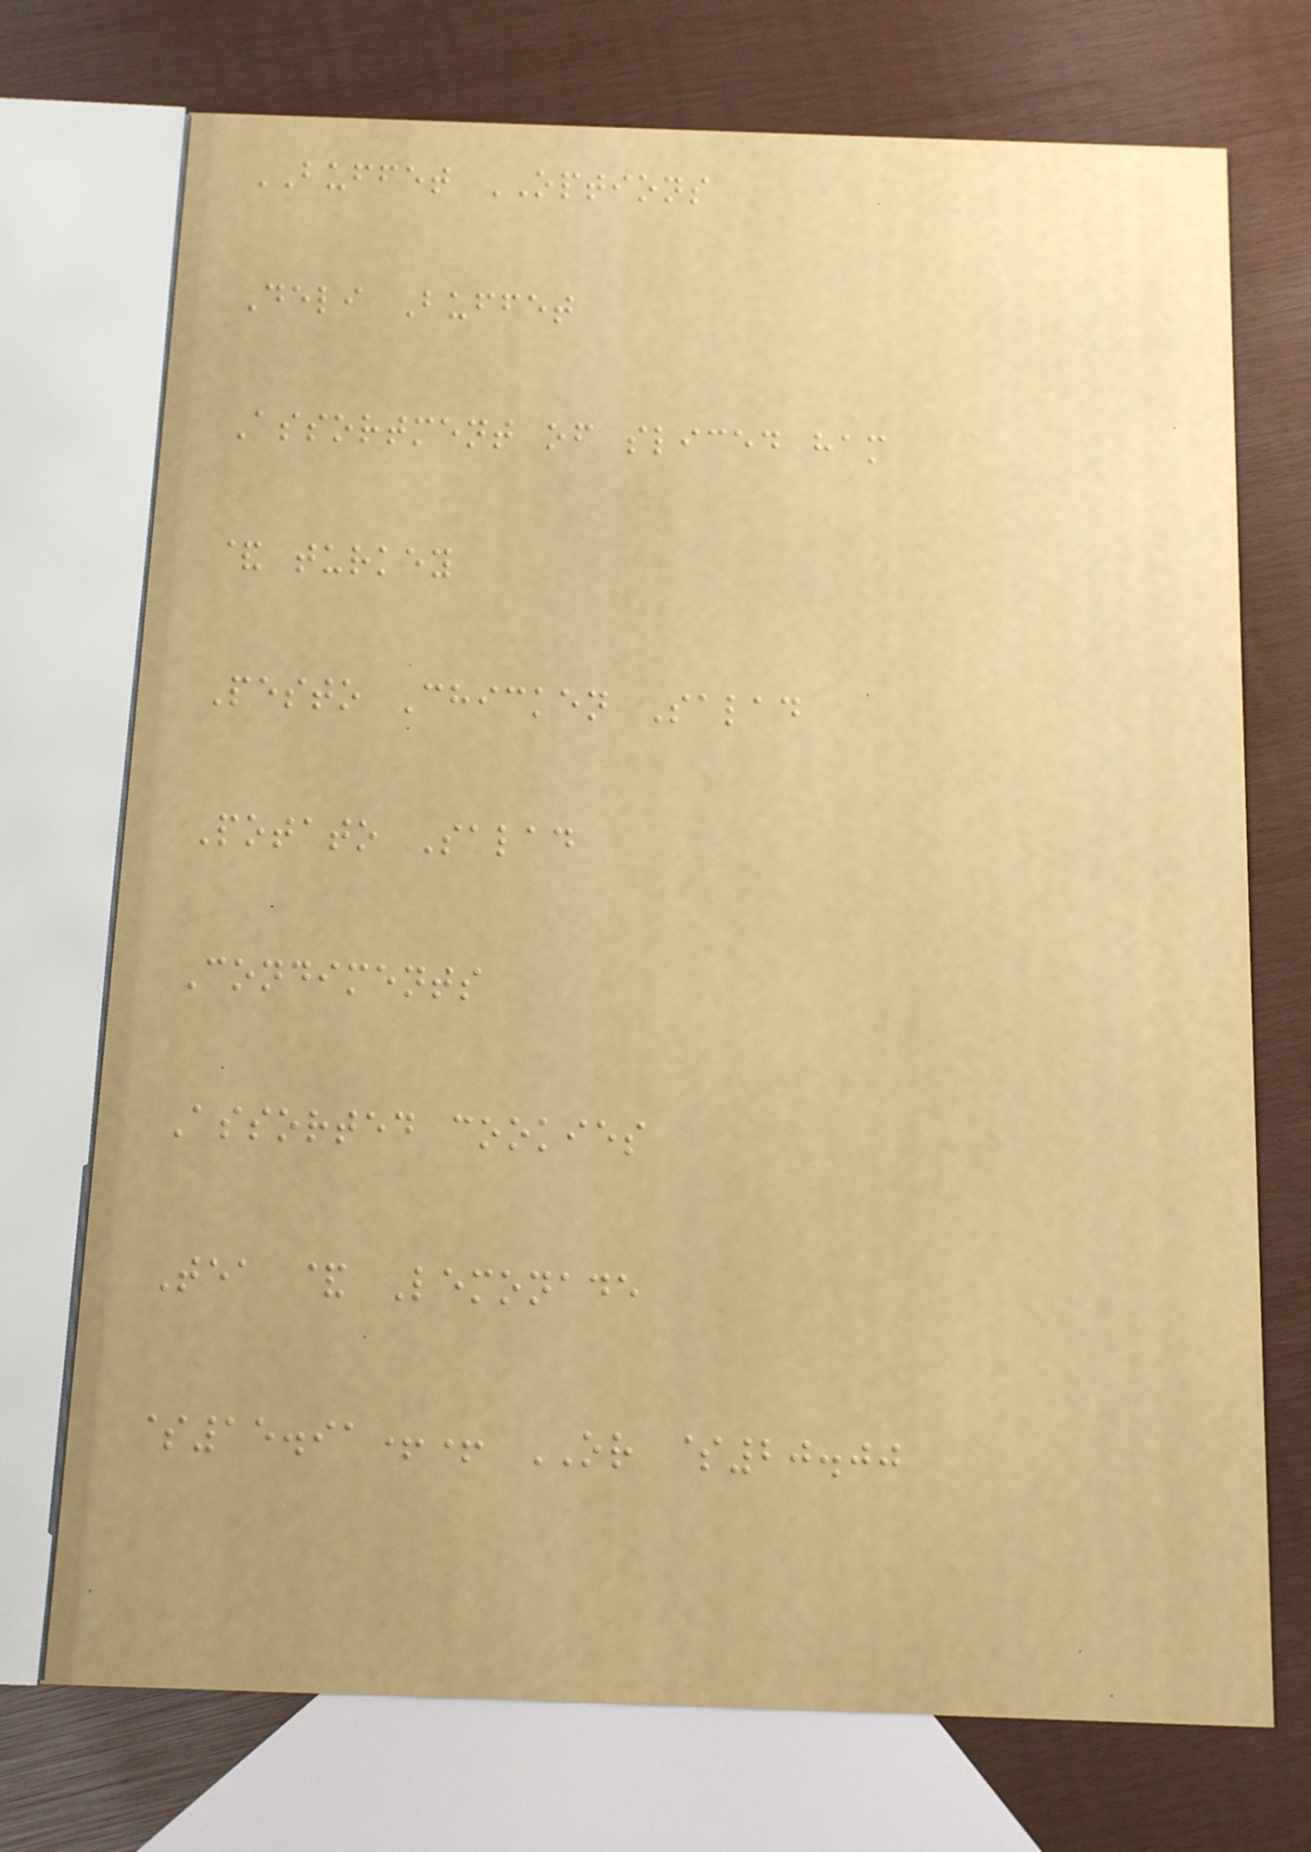BUFFET OPTIONS
Deli Buffet
Assortment of sliced ham
& turkey
Pesto Chicken Salad
Potato Salad
Condiments
Assorted cookies
Tea & Lemonade
$15.91++ OR $20.00
